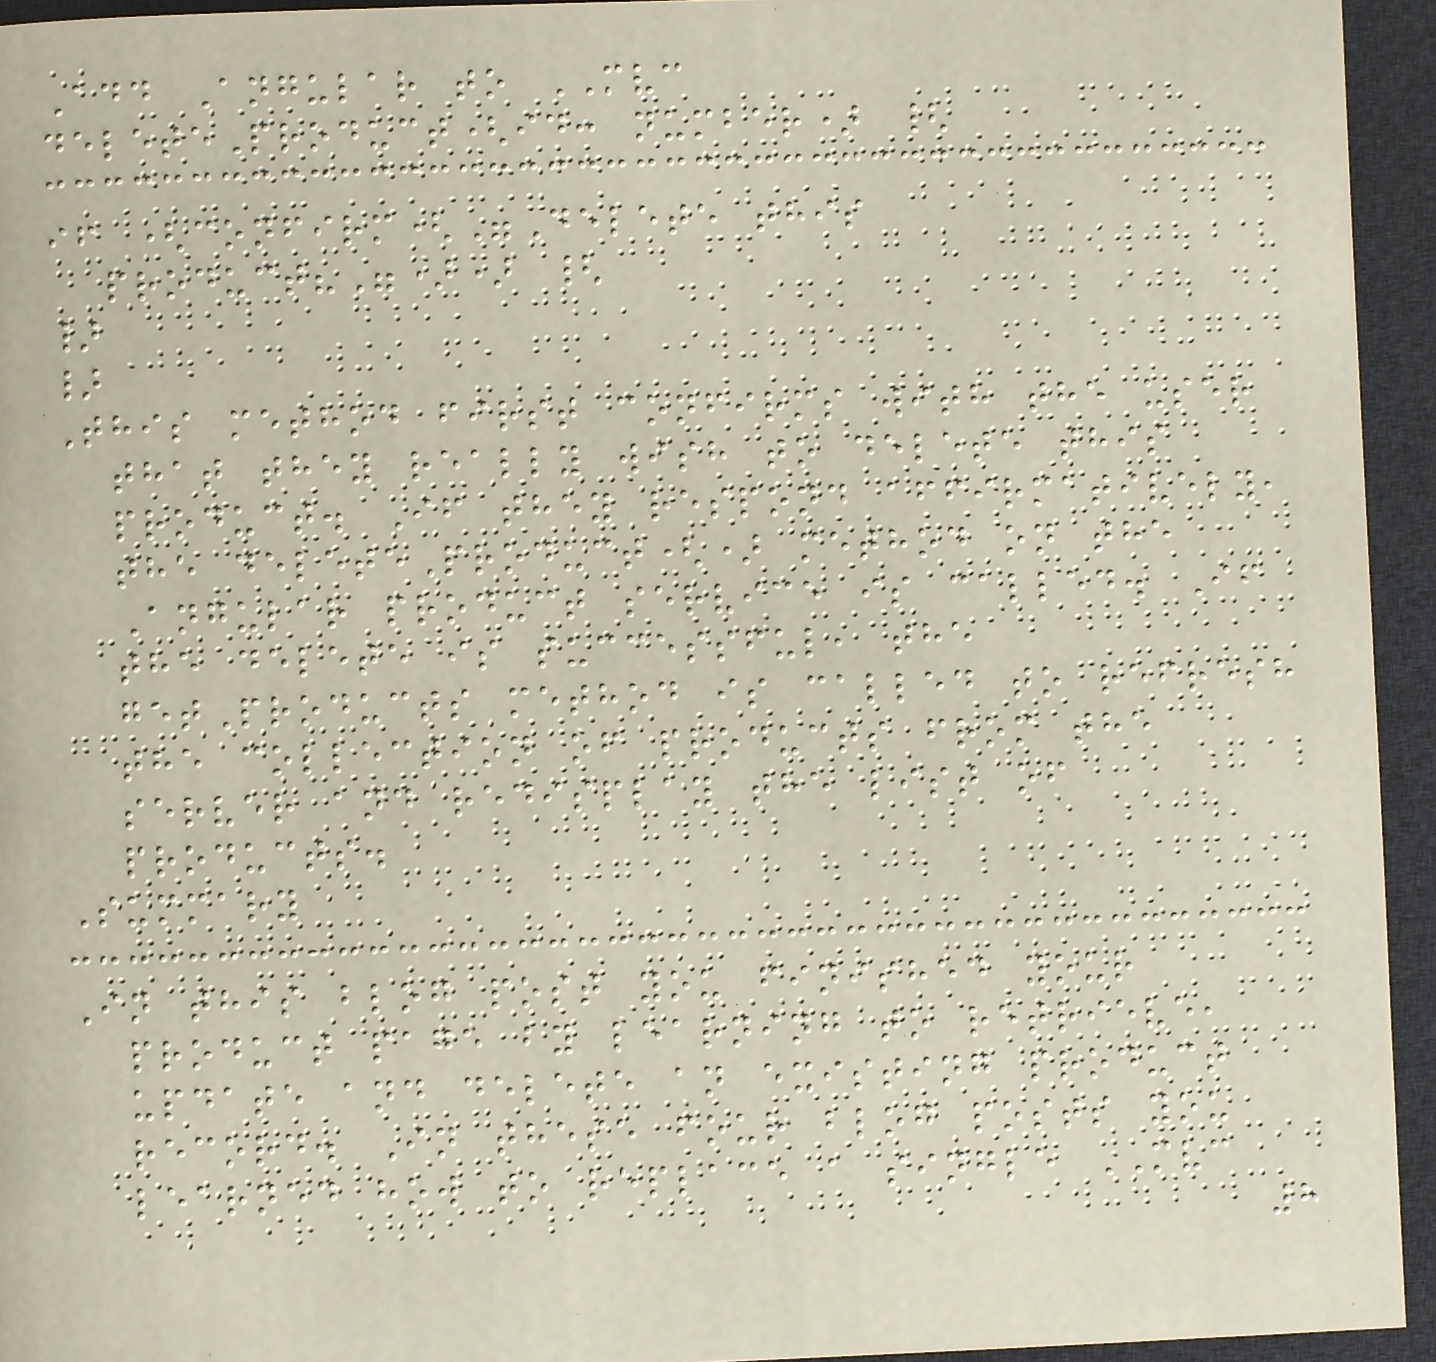Add Angular to MVC
deleteProduct(id: number) {
if (confirm("Delete this
product?")) {
}
}
This method first confirms with the user
that they really wish to delete this
product. If they respond affirmatively,
the deleteProduct() method on the
Angular product service is called. If
the delete is successful, the
getProducts method is called to refresh
the collection of products from the
server and redisplay the list of
products.
Summary
In this blog post you finished your
product page by learning to retrieve,
update and delete an existing product
record. In these four blog posts you
learned how to replace a single MVC
8
